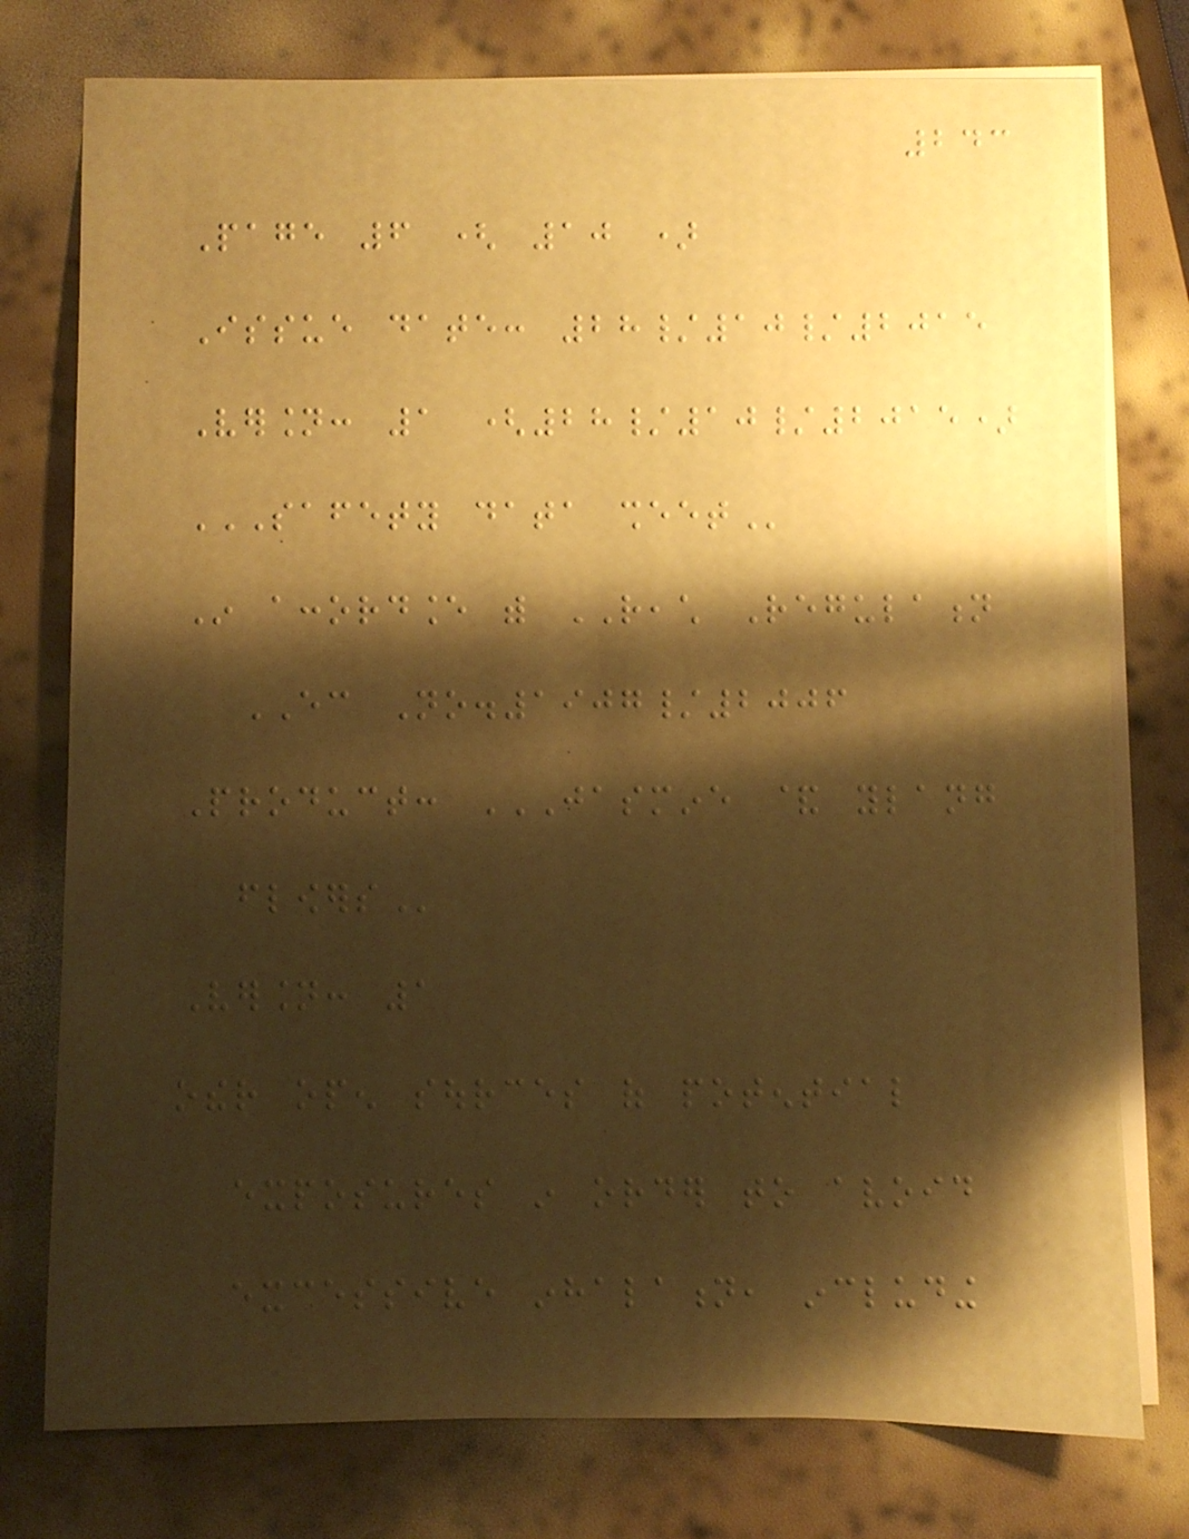243
Page 6 ( 10 )
Issue date: 28/10/2015
Version: 1 (28/10/2015)
SAFETY DATA SHEET
In accordance with REACH Regulation
EC No.1907/2006
Product: JASMINE & YLANG
FLOWERS
Version: 1
other open sources of potential
exposures in order to avoid
excessive inhalation, including
